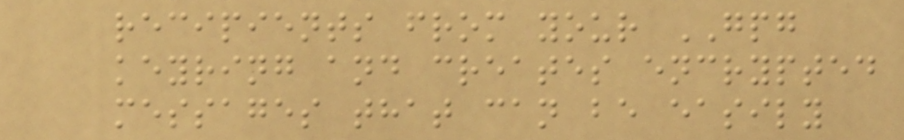recipients from your GPG
keyring and creates encrypted
messages that can be easily
